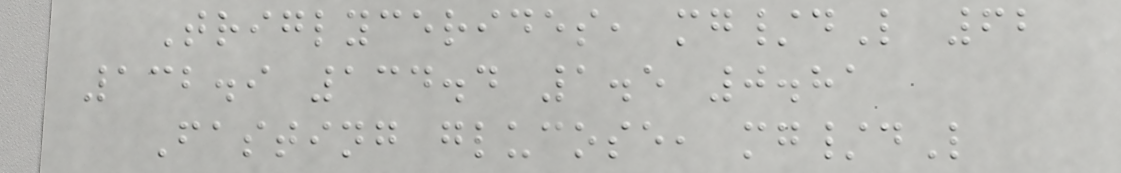Triglycerides, mg/dL 62
132.9 134.4 1.5 0.81
Fasting glucose, mg/dL
